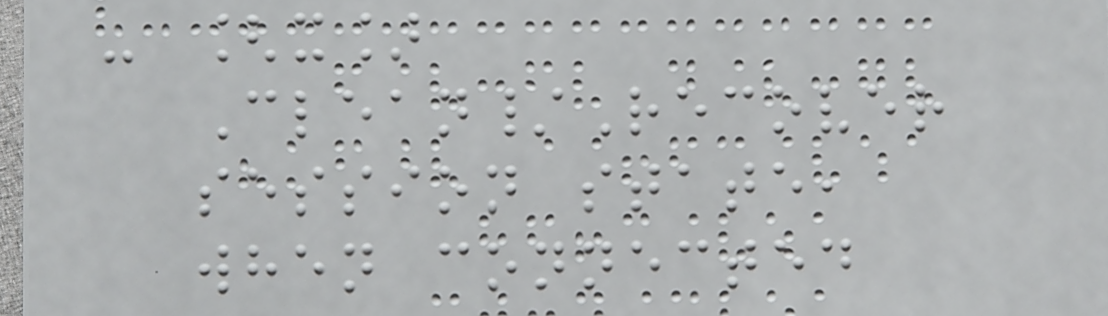- [x]
Clean/Recover
session state,
when connected
